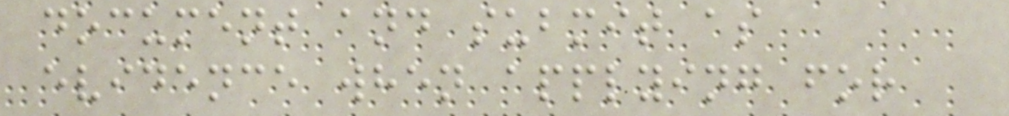document and submit as
evidence when applying for
